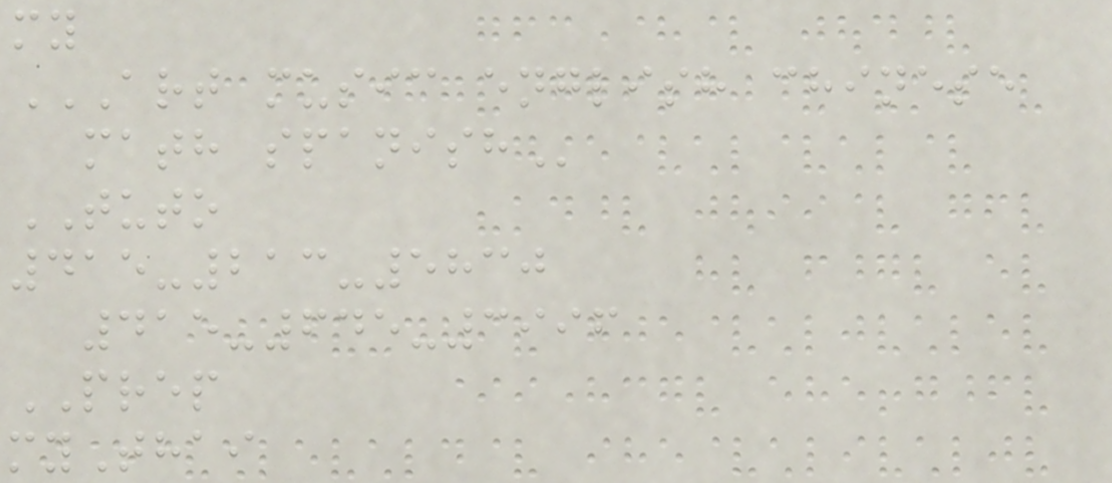my
ART MUSIC ENGLISH CHINESE
MATH SPANISH
TUTO
415-213-5830
415-645-3996
PREP
myThai
